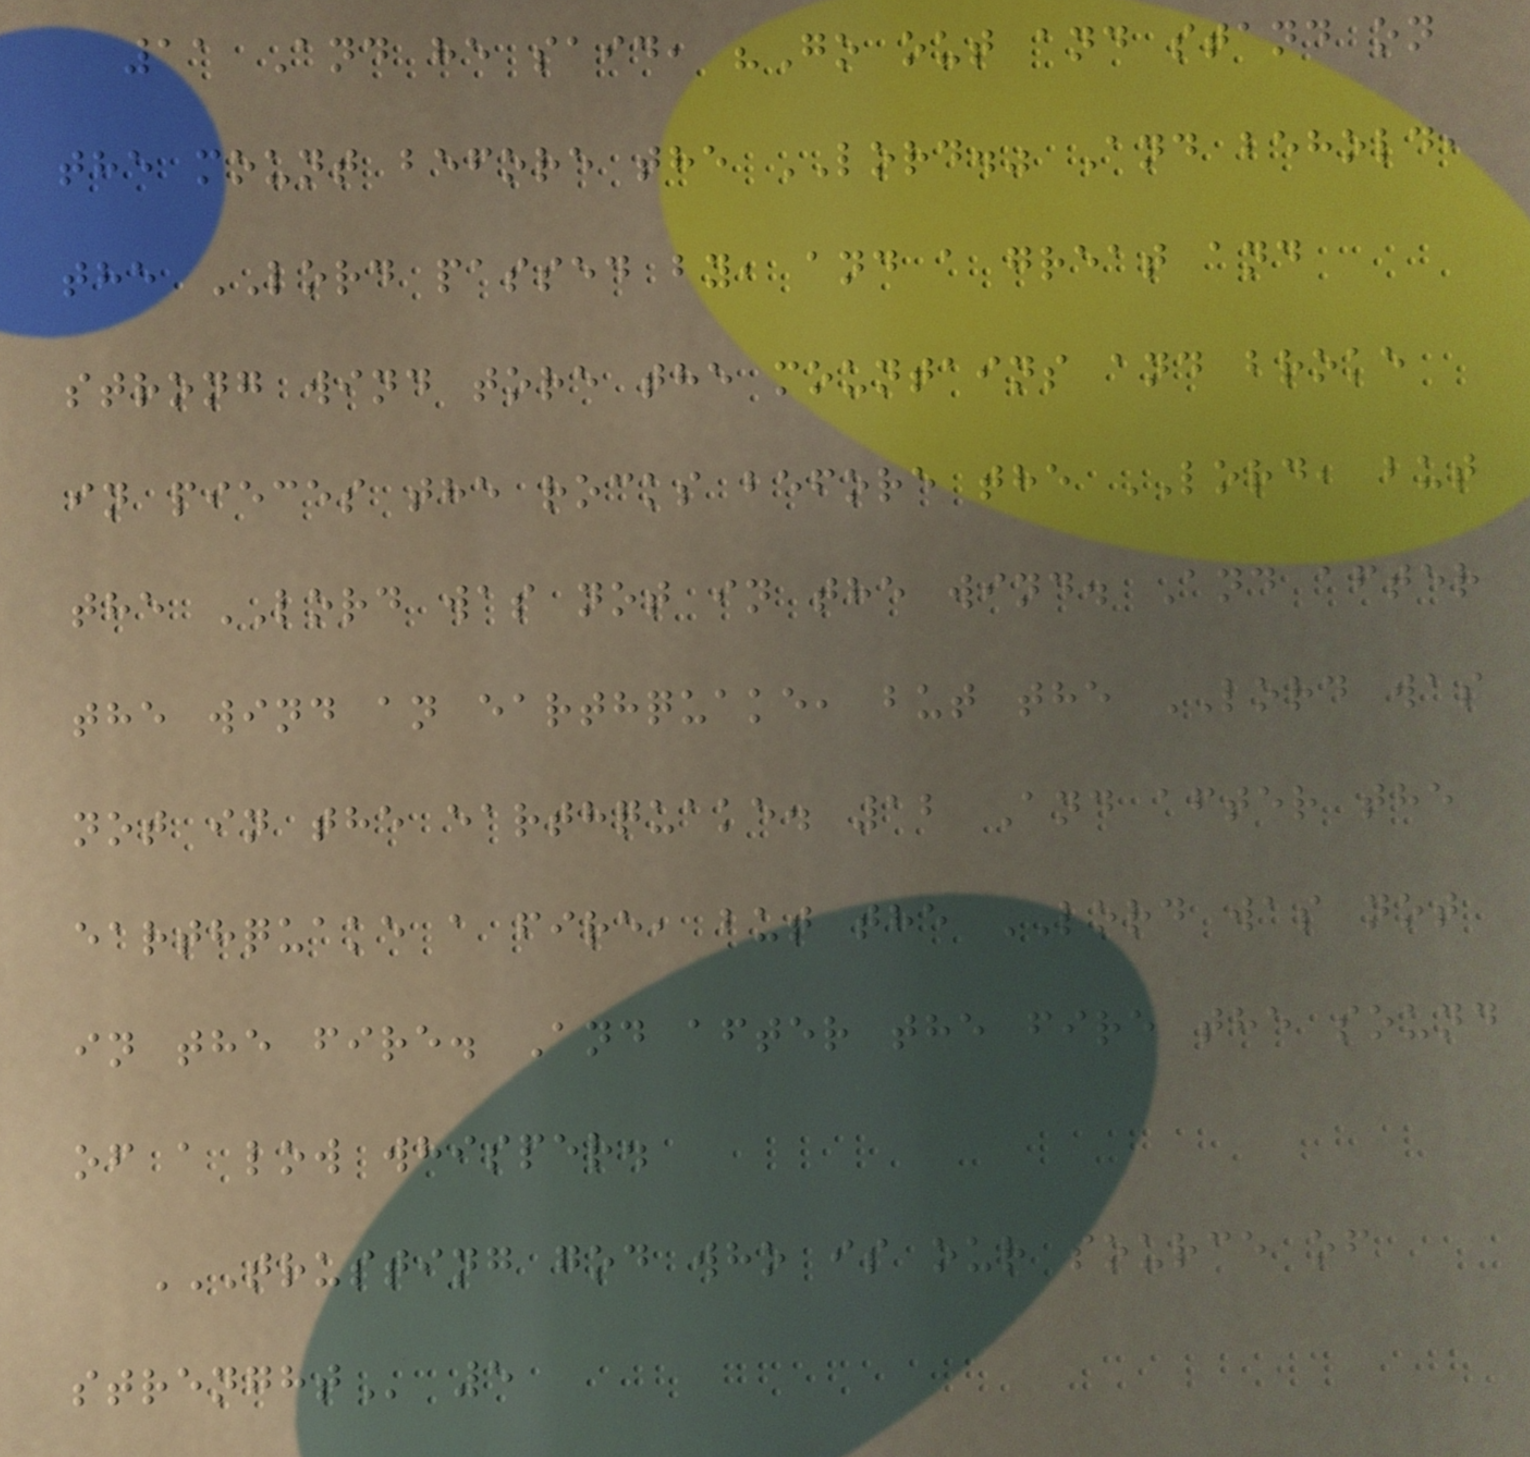11 And he said, "Go out and stand on
the mount before the LORD." And behold,
the LORD passed by, and a great and
strong wind tore the mountains and broke
in pieces the rocks before the LORD, but
the LORD was not in the wind. And after
the wind an earthquake, but the LORD was
not in the earthquake. 12 And after the
earthquake a fire, but the LORD was not
in the fire. And after the fire the sound
of a low whisper.
TRUSTING GOD WHO IS OUR SOURCE OF
STRENGHT 5
